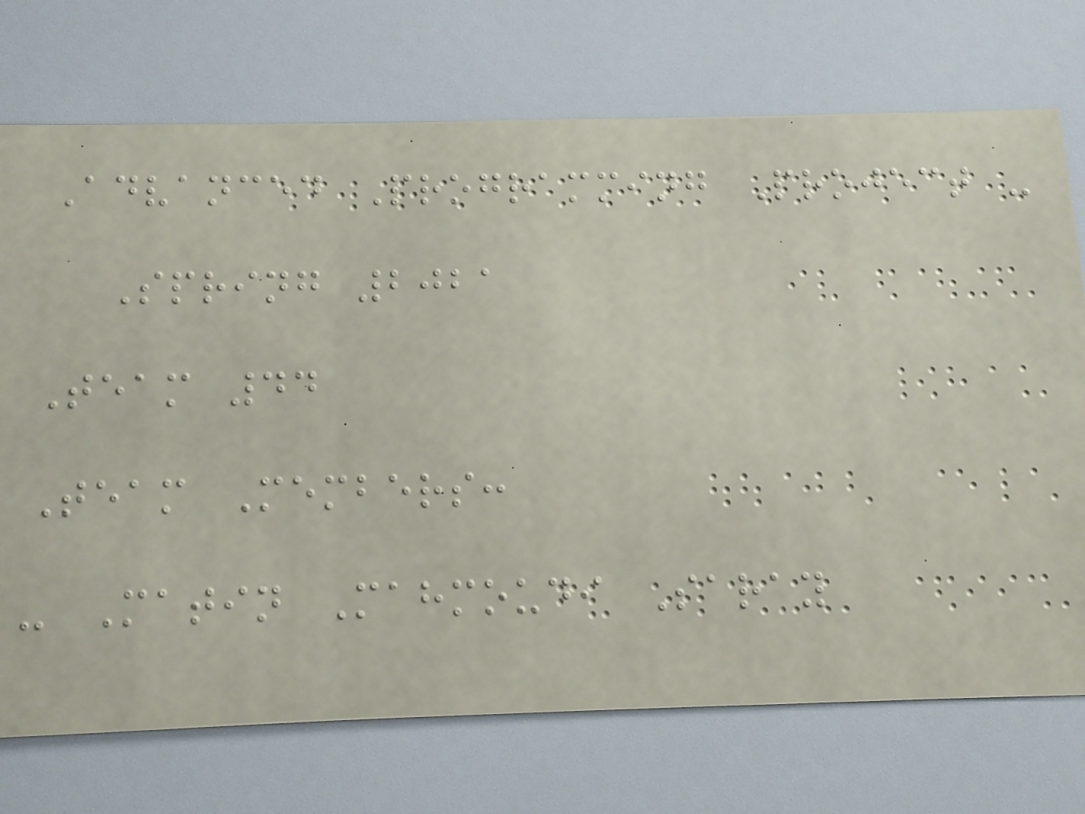Advanced Programming Project -
Spring 2021
Team 44
Team Members:
- Matin Mahmoudi Saray
